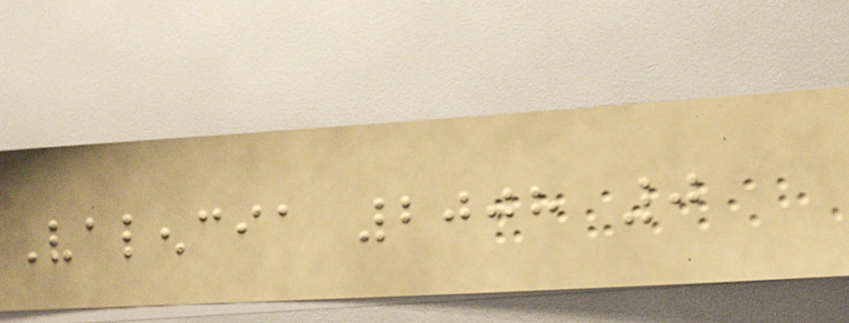Valencia 2008 0
